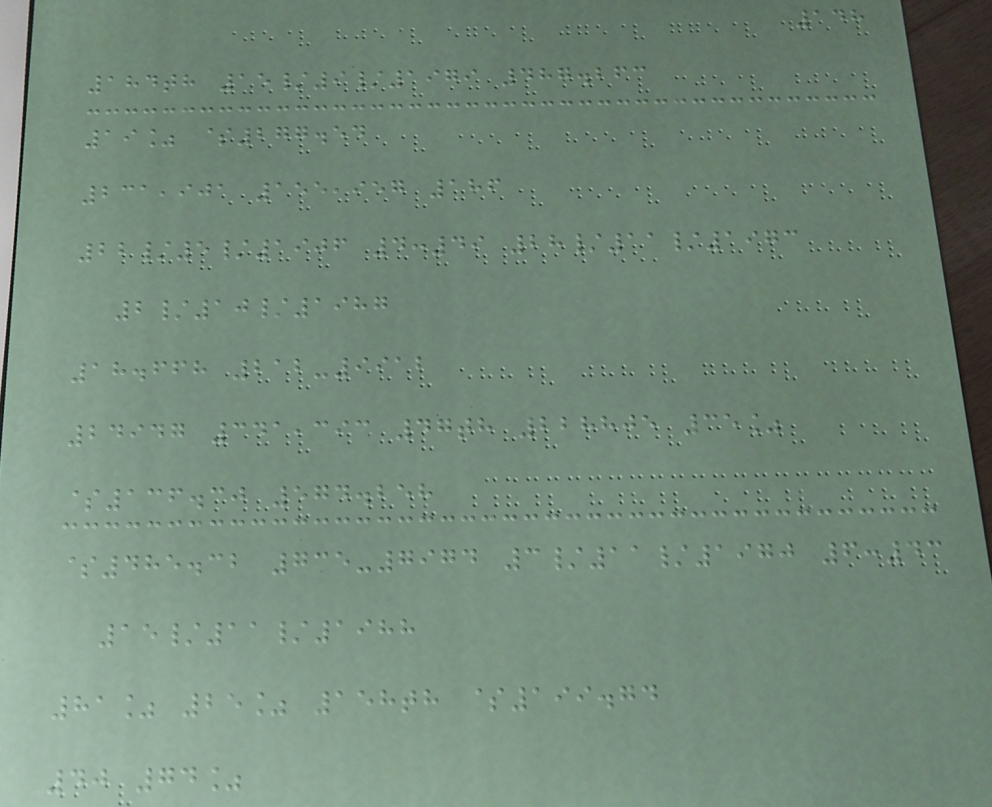148
184th 15/9/1979 487.263
19% $277.54
231,901 155,957 186
22/5/1906 4:49 28/11/1973
2/10/1987
18.668 212-9912
24947 341,393 47th 228805 35%
$136.30 574.258
$485.32 735-7974 3/11/1970 6:43
15/11/1988
81% 25% 158th $199.74
40 74%
